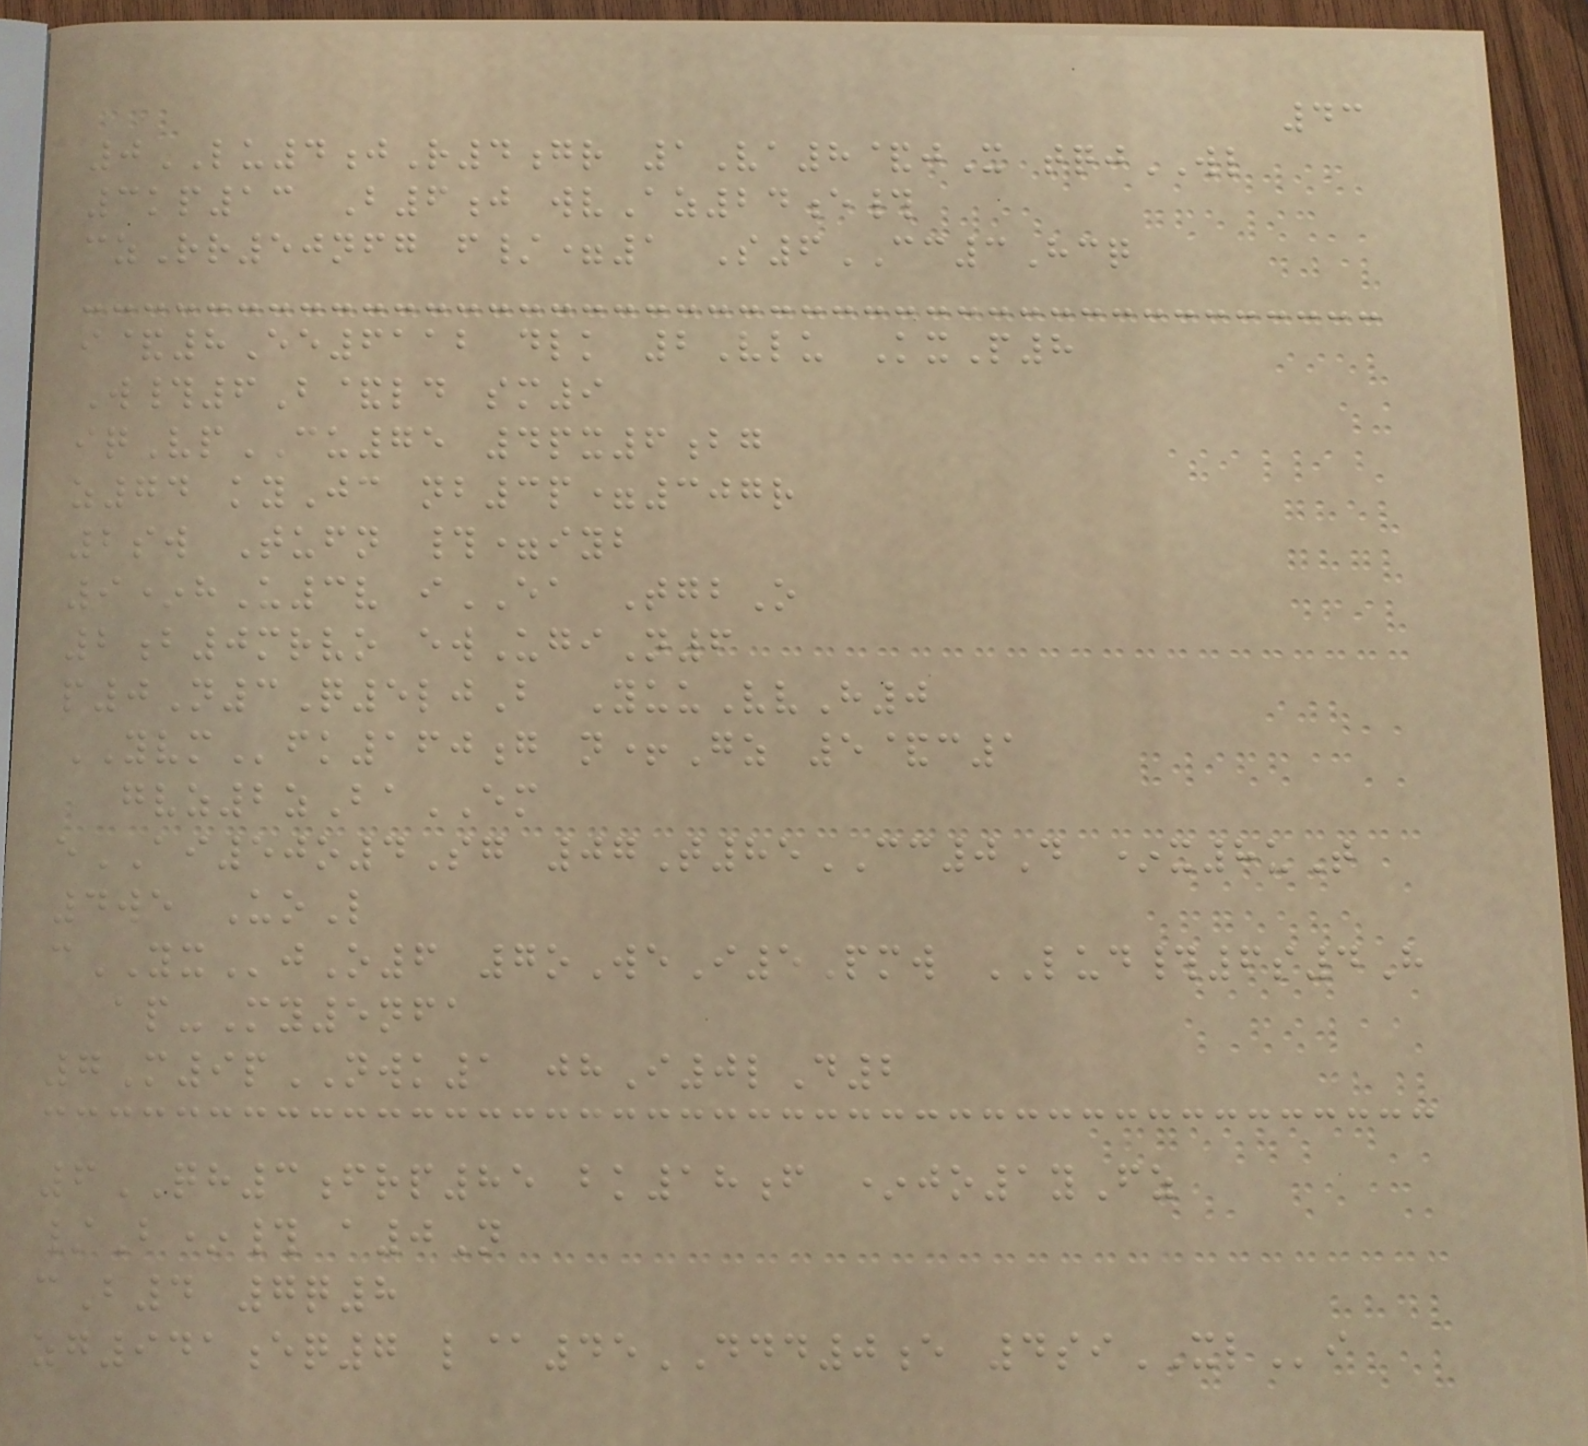43
0LU4jR4gr 1Va8&jX tqjWL
3kp13 B6j wvAz24e#
czRr50nfg f/=1 S6CC3Hcq
i&8Ee6112 dlk 2Vlu KxP8
W#6B&ld sm9
iqVpCU75 4px6bg
z74 kyJc nb3p=307r
2sw Tufn #=iyb
9*hU3v iEA TgbO
2b0mrvo ewUgiN6
p0N3Q5ljB YuuVvH0
YVMfk160g n+Gz 5&c1
gvz2zBaEM
eAI50o4Sg 07T85CC0D *x8uT
4we UoL
cYXjO6 7oWeI5Pmw LUD#6s4H
ap-My5nfa
7M9pNWK1 jhI0lD2
6QH3frp85 bk18f *jo1yFz
/B*# a0N
cB4 7q8
zg941eq7 l@45DDD0e 4siXLi
